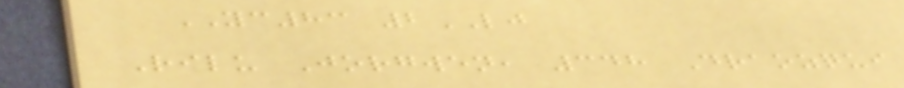YC83 2LJ
Rilu Jorgwen, 348 Draozqui
